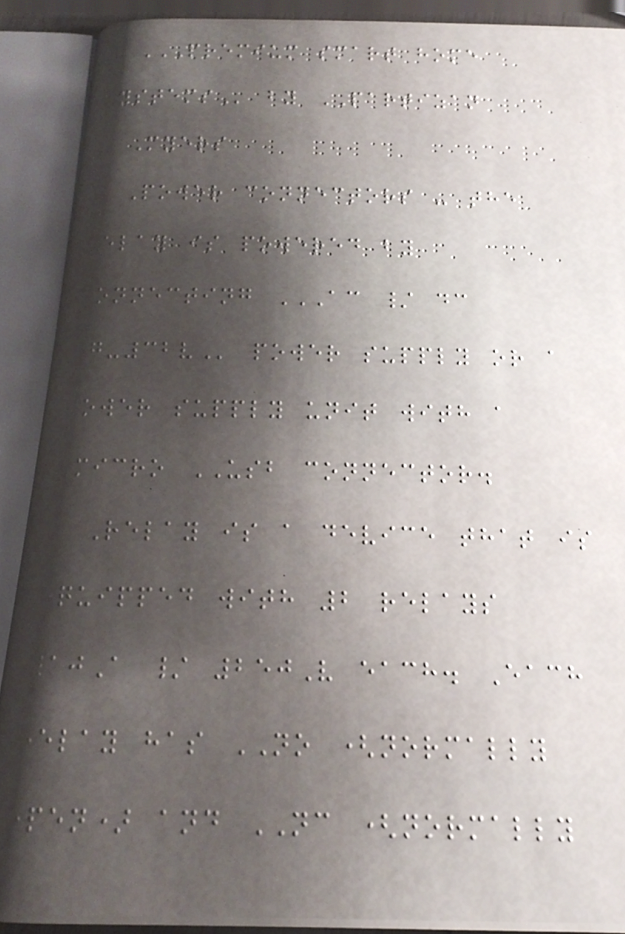PREMIUM SMART HOME
SYSTEMS by PARTIZAN
Myers
Power connectors - the
relay is powered by
connecting AC / DC
7-32V power supply or a
power supply unit with a
Micro USB connector.
Relay is a device that is
equipped with 2 relays
10A / 250V each. Each
relay has NO (normally
open) and NC (normally
